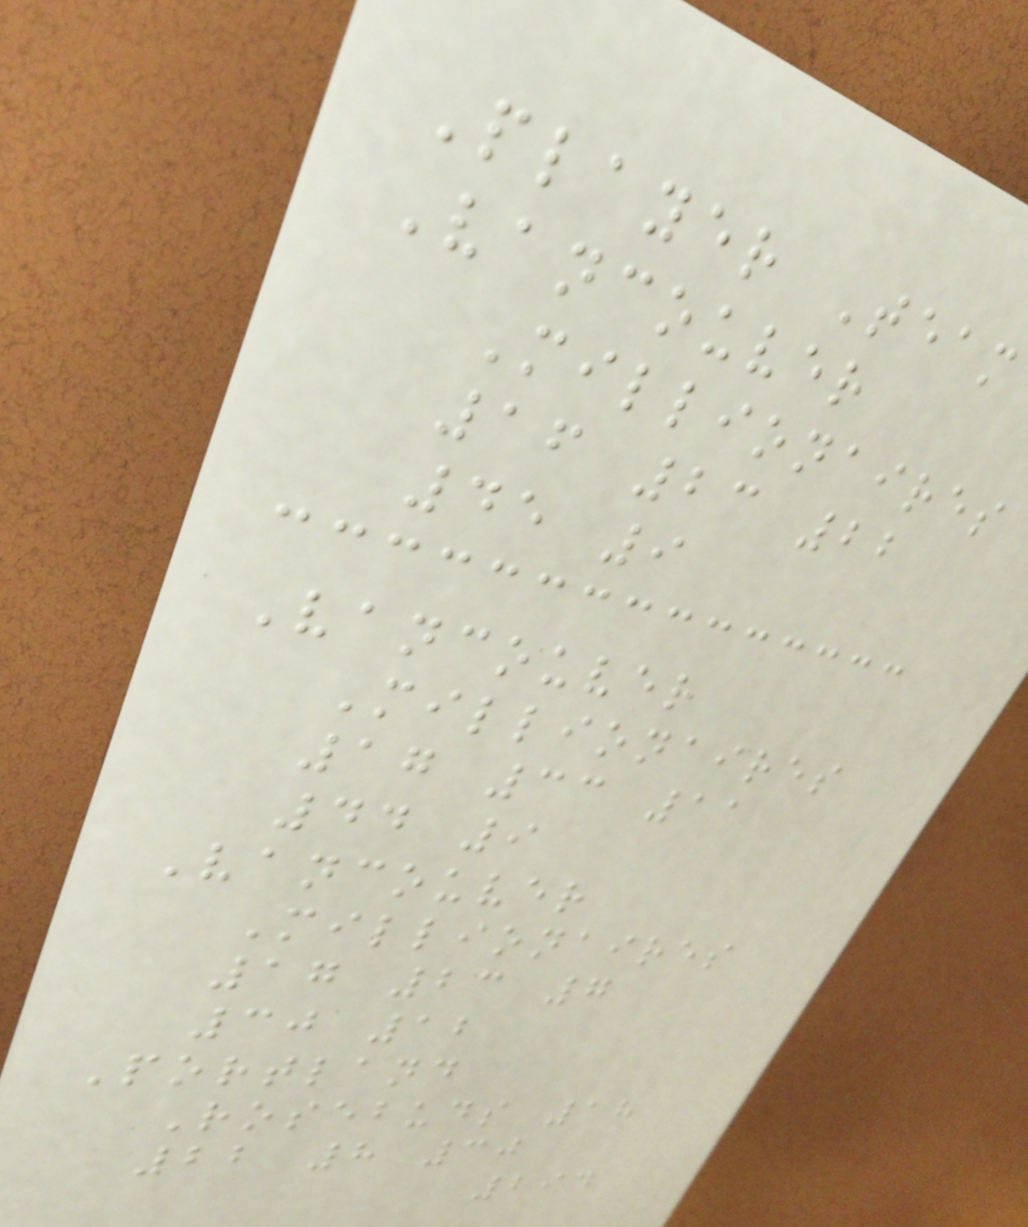Player Team
Vancouver
Millionaires
16 23 22
45 9
Vancouver
Millionaires
17 33 11
44 9
Vancouver
Millionaires
17 23 7
30 12
Portland
Rosebuds 18
22 8 30
294
